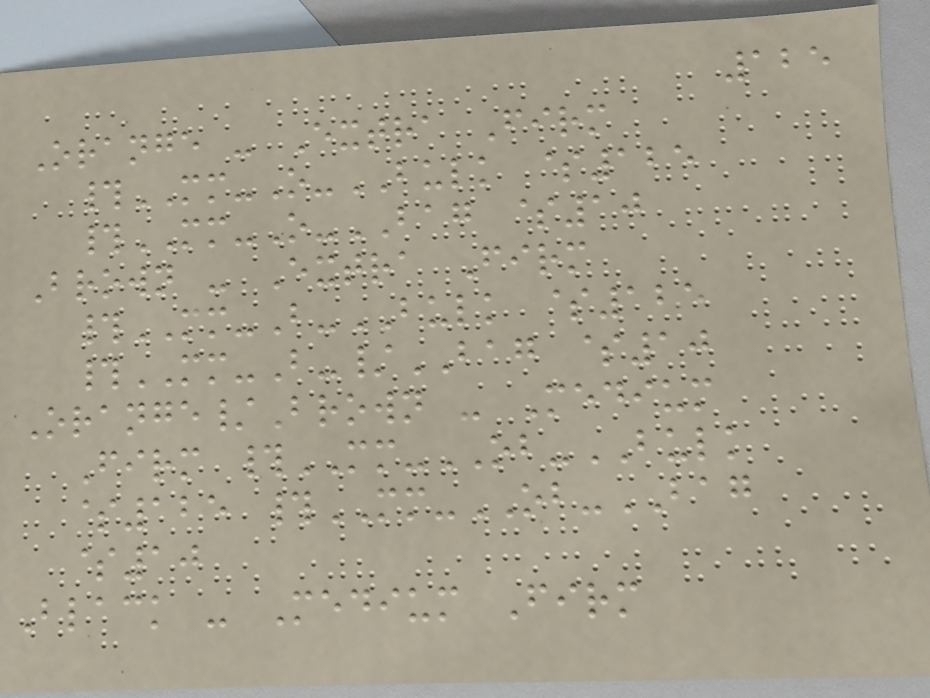125
Orange - Extra Firm
#MM-O-BULK $125
#MM-O-BAG $10
Brown - Extra Firm
#MM-B-BULK $125
#MM-B-/BAG $10
Orange/Brown - Medium
Firm #MM-OB-BULK
$125 #MM-OB-BAG
$10
Black - Medium Firm
